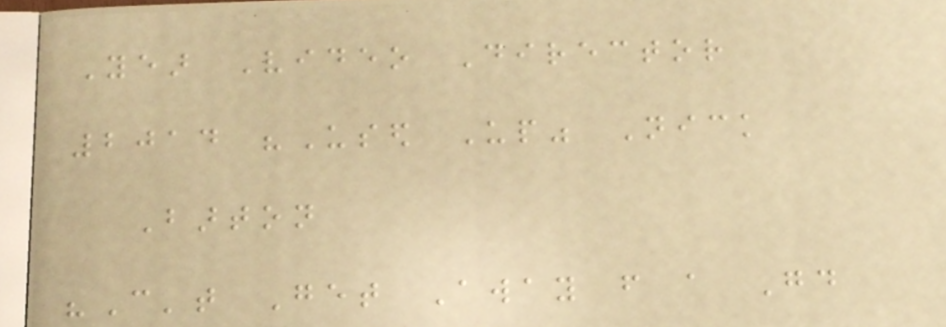Year Video Director
2014 "Used Up" Nick
Barton
"Can't Get Away from a Good
